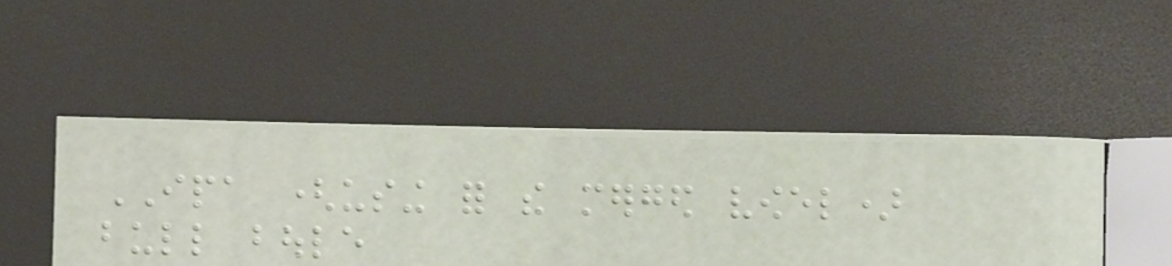IPA (using for the merged vowel)
bull boule
